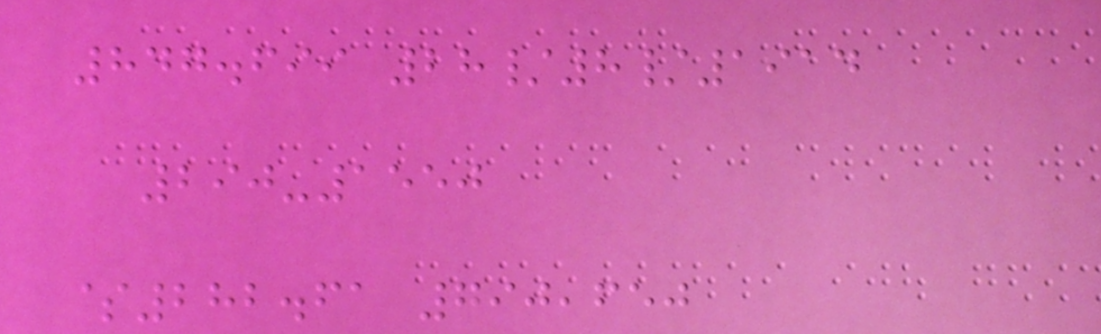847.699 28/8/1914
290-1550
$282.61 790,650
